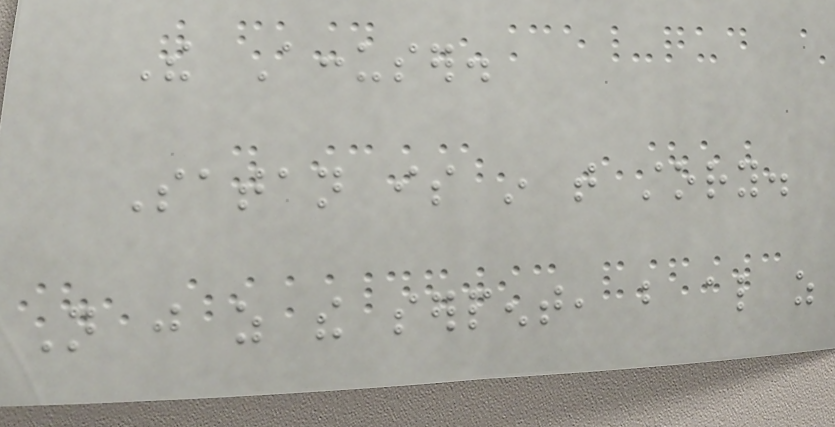The Accuser.
Satan is in that story.
Not just as the serpent, but also as
